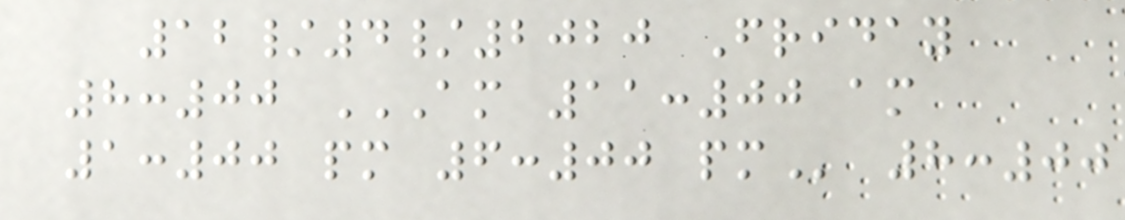12/4/2020 Friday
8:00 AM 11:00 AM
1:00 PM 6:00 PM 8:00
